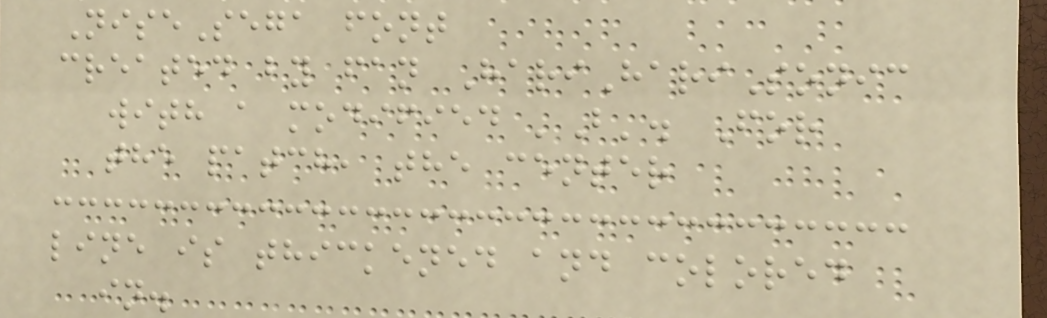NiseSega font
created by fan HariHariSonic
with a modified 'B'. For
the patch, the center
line is thickened and colored
in.
